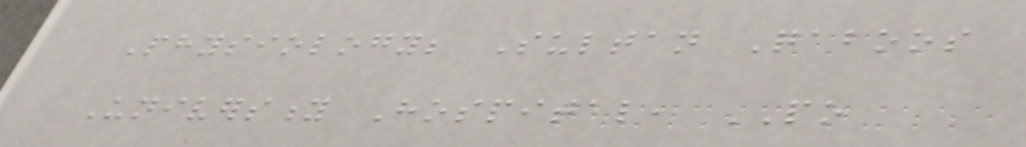Physiology; Sultan Qaboos
University Hospital, PO
